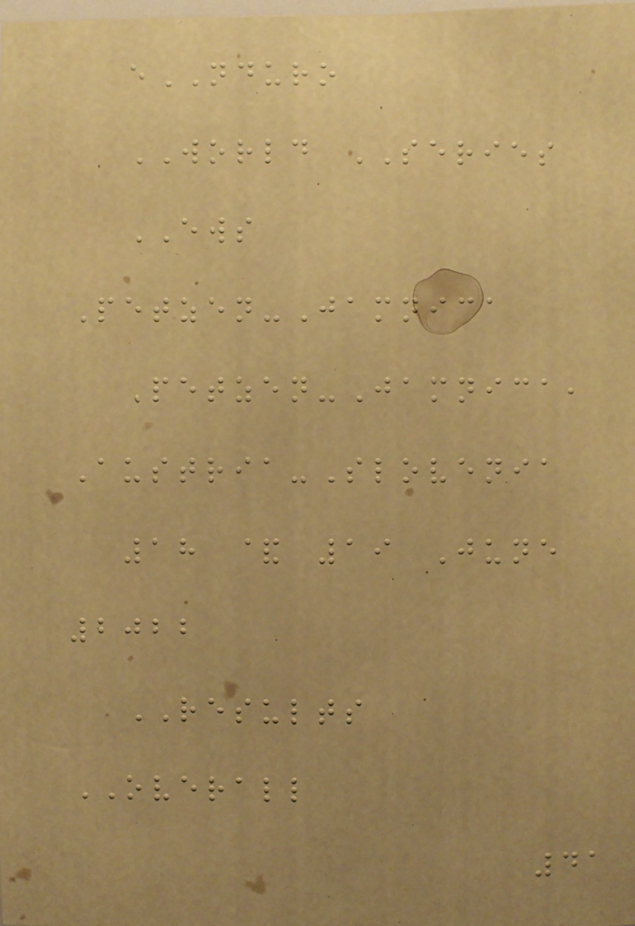eNDURO
WORLD SERIES
EWS
Petzen-Jamnica
Petzen-Jamnica,
Austria-Slovenia
18 & 19 June
2022
RESULTS
OVERALL
41
